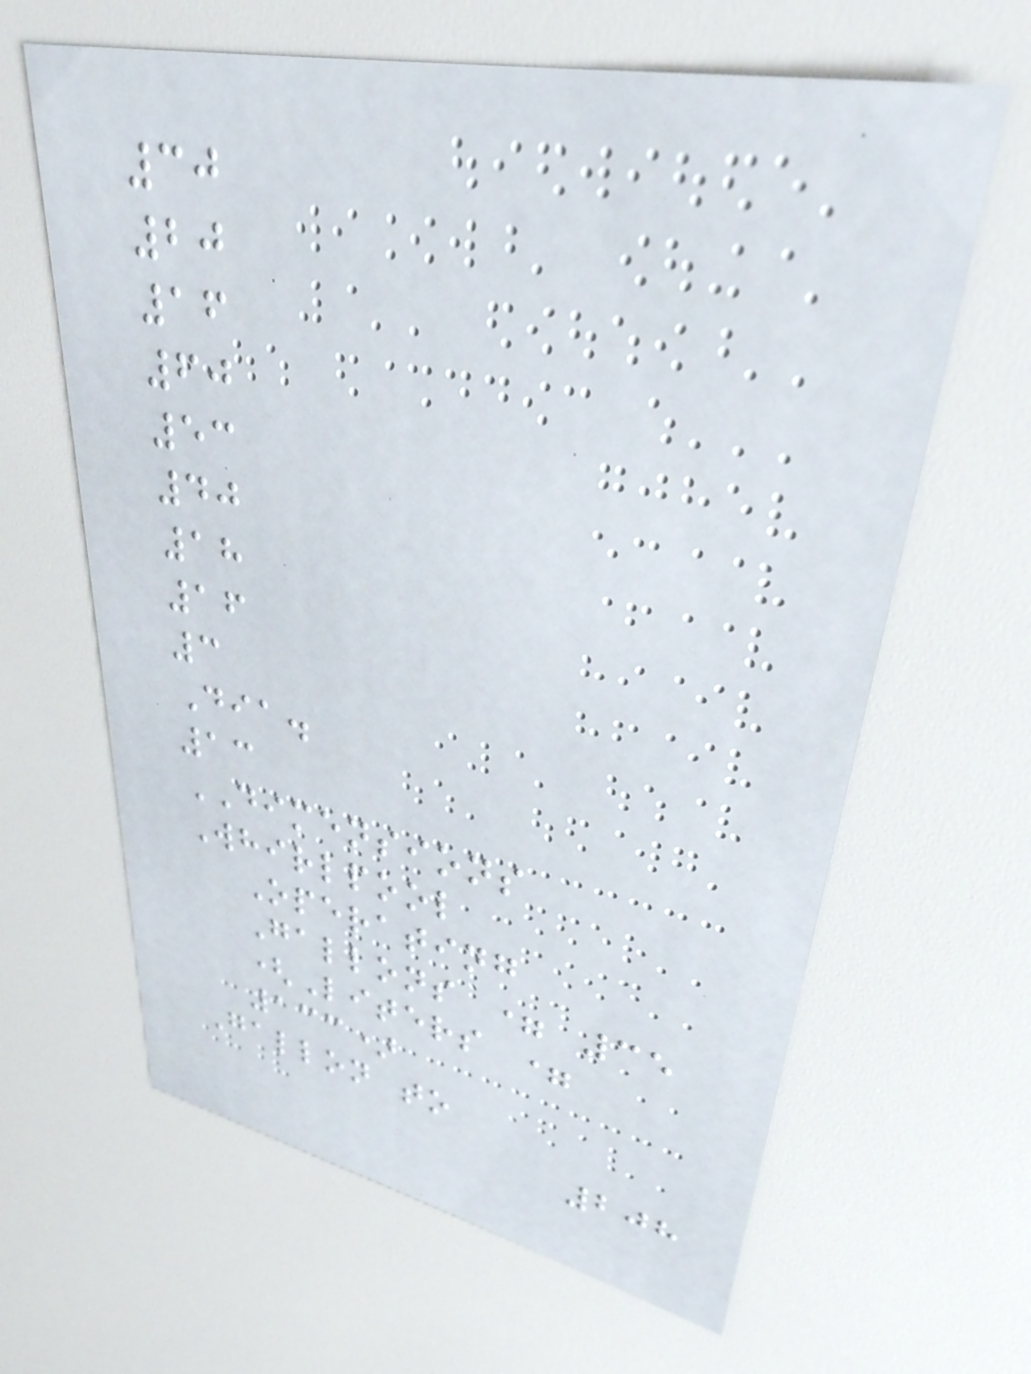30
20
16
60
53
40
18
16
3
Dia.
13
DIMENSIONS
Whirlpool
Operating
Gallons = 35
(Liters =
133)
Gallon to
208
